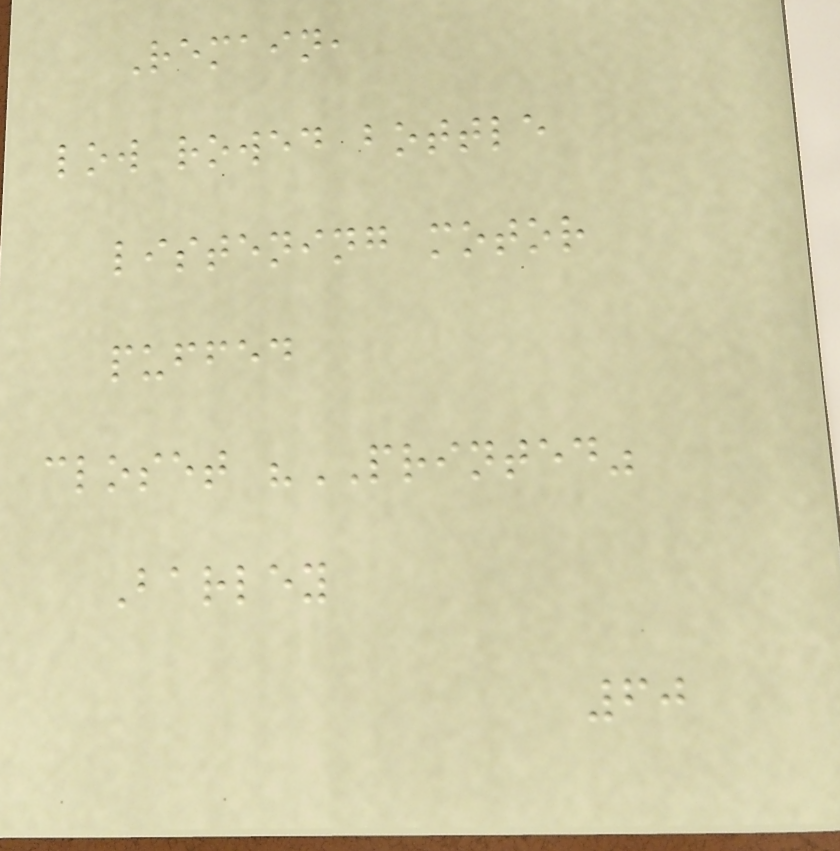Remain,
low rowed bottle
listening motor
puffed
closet "PRINTED"
Barley
60
